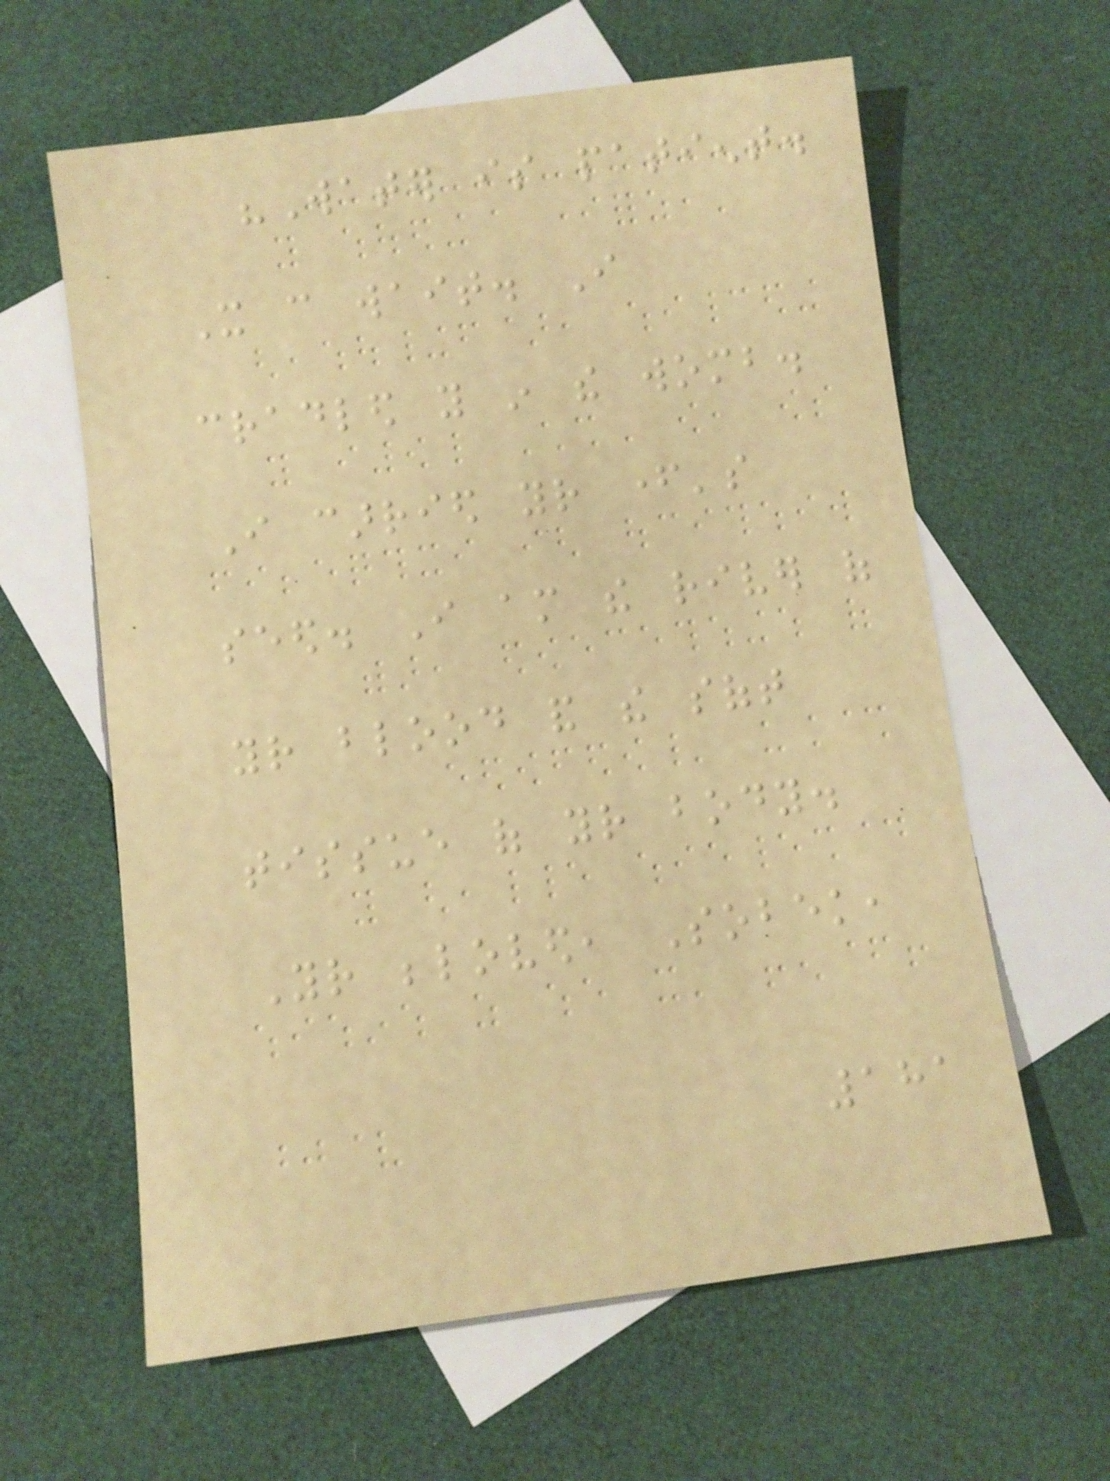"Water is patient.
It can wait. I
cradled you in the womb.
I carried your father's
seed. I am the river of
your blood and the soft
tissue of your body.
Your beloved, Sobek,
181
